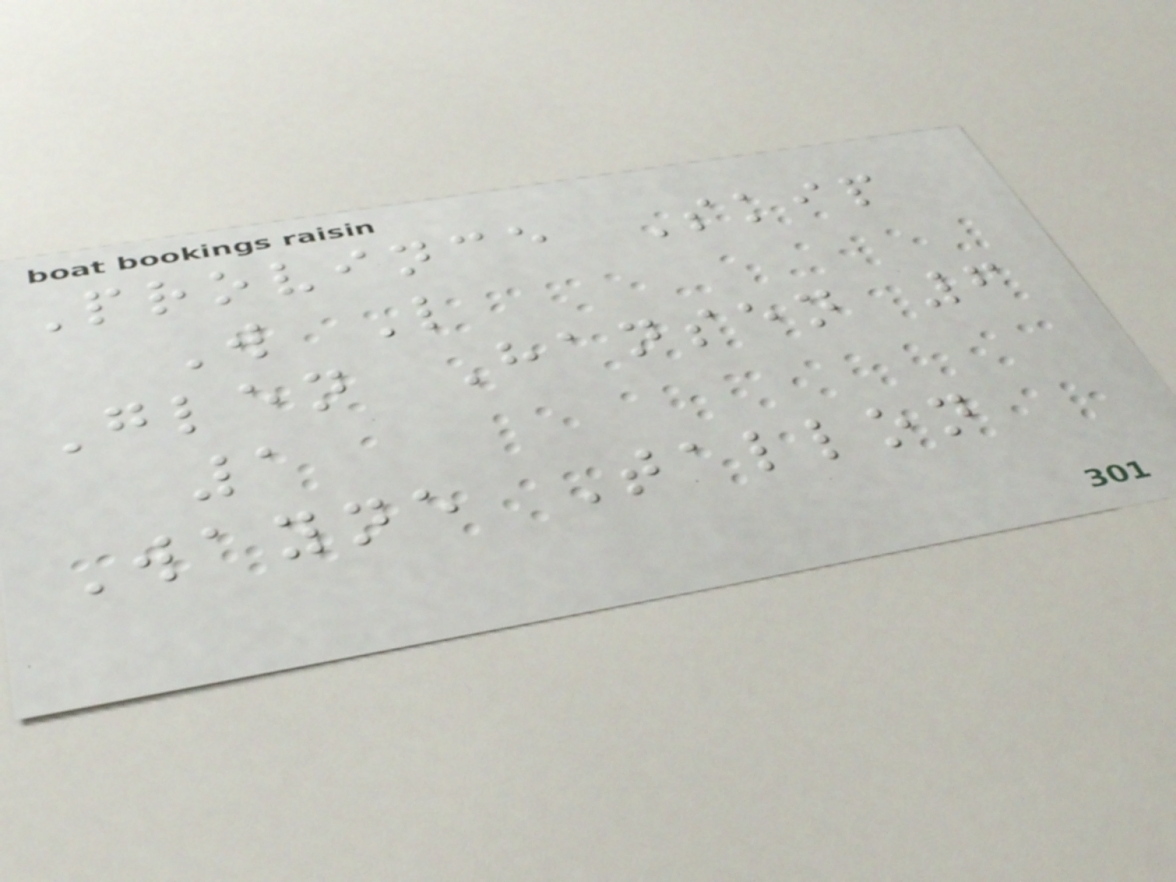Province Skip
W L
Glen Hansen 6
1
Wayne Tallon
